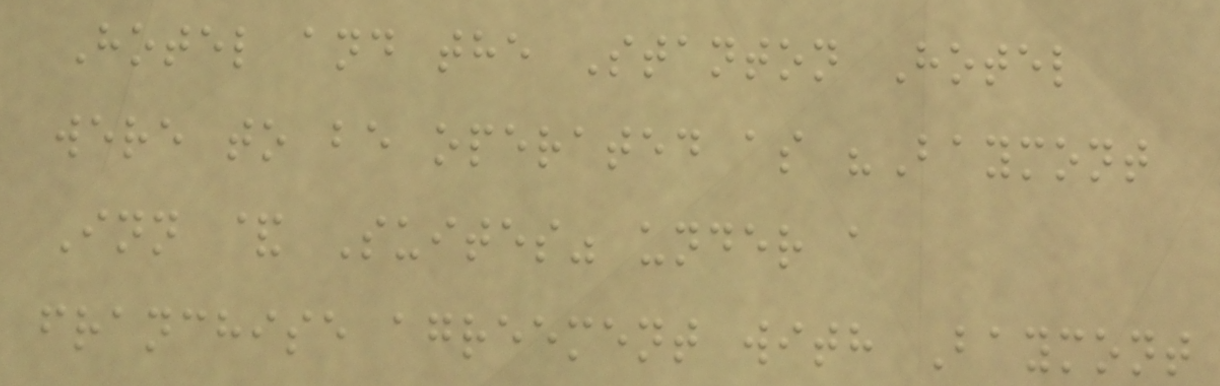Hotel and the Stanton Hotel
were to be operated as "Baymont
Inn & Suites" under a
franchise agreement with Baymont
